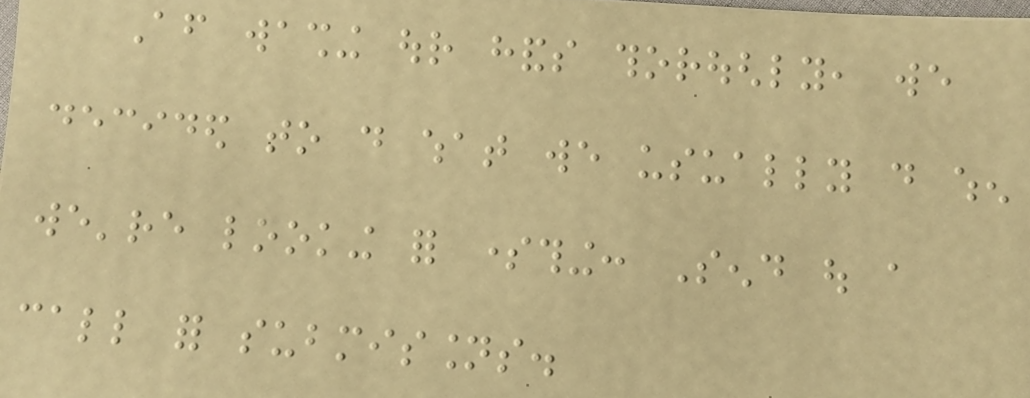After washing our hands thoroughly, we
decided to do what we usually do when
we're looking for something: Send out a
call for submissions.
